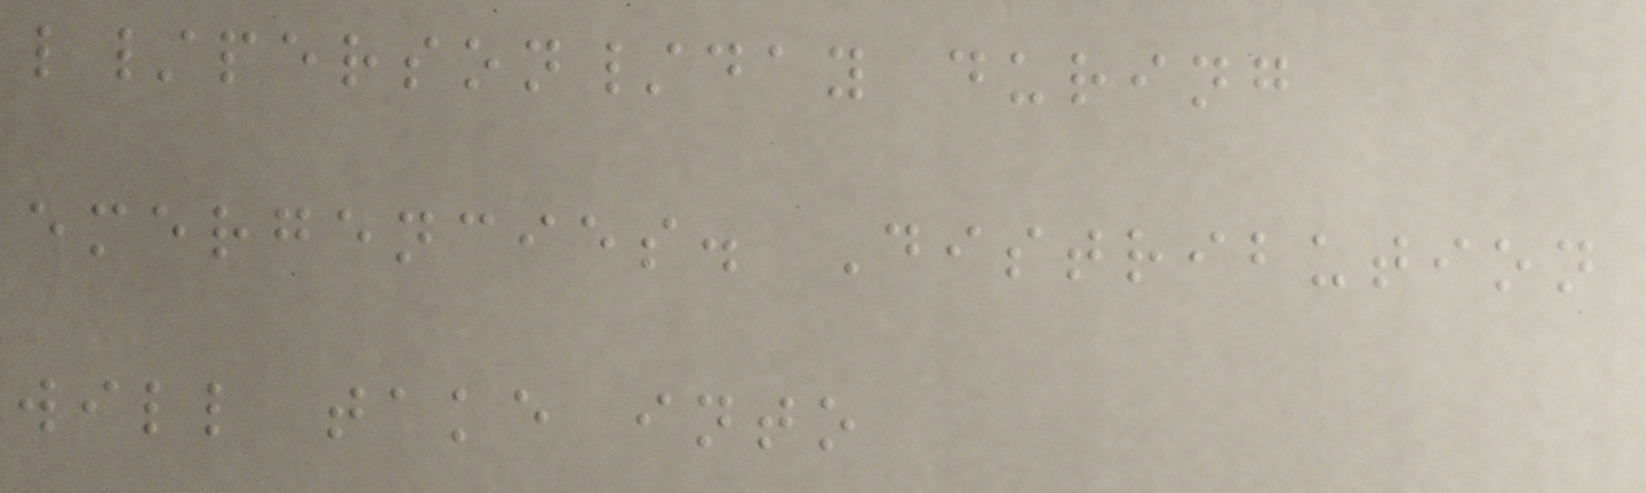l/person/day during
emergencies. Distribution
will take into
